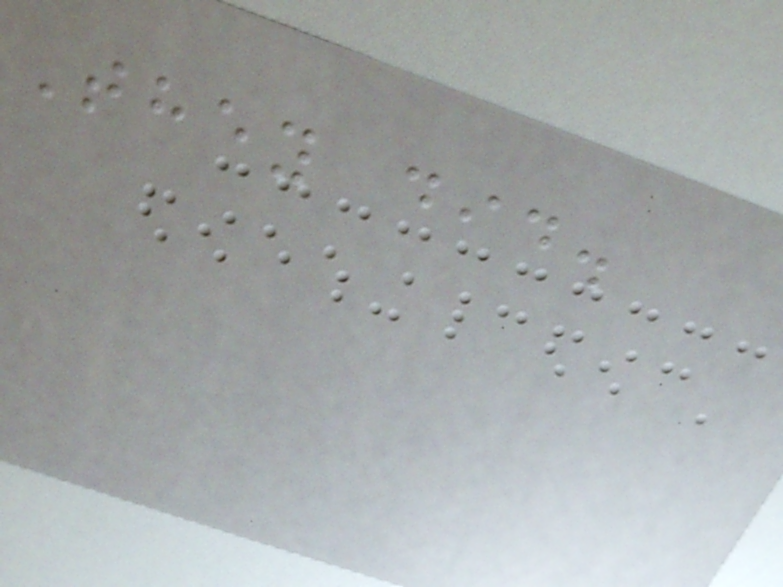They did.
